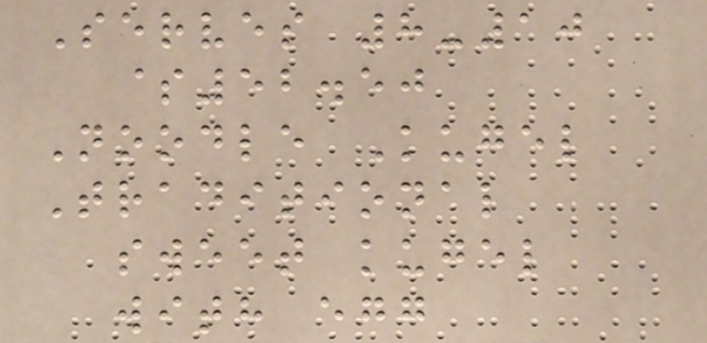Serves 8-10
$52.50
Noodle Kugel
Traditional
sweet kugel
with egg
